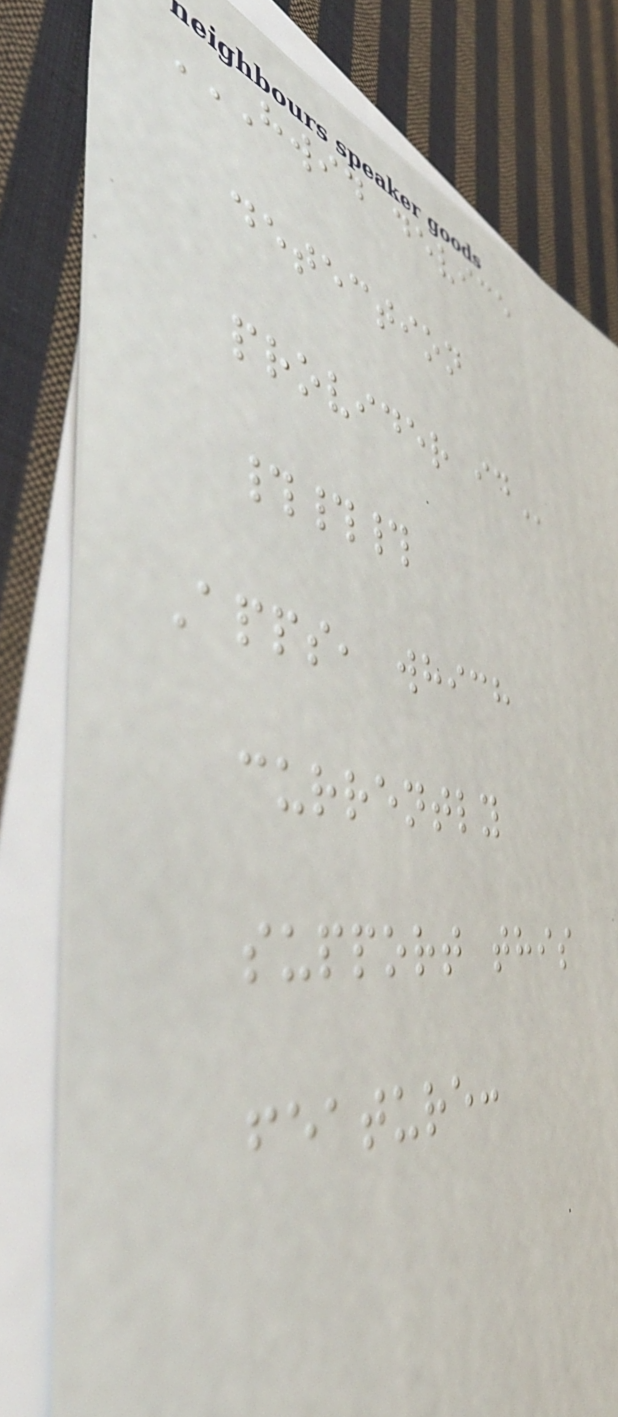HWID DEVICE
DETECTION
PROVIDER ID
###
Apps, which
currently
support this
feature:
